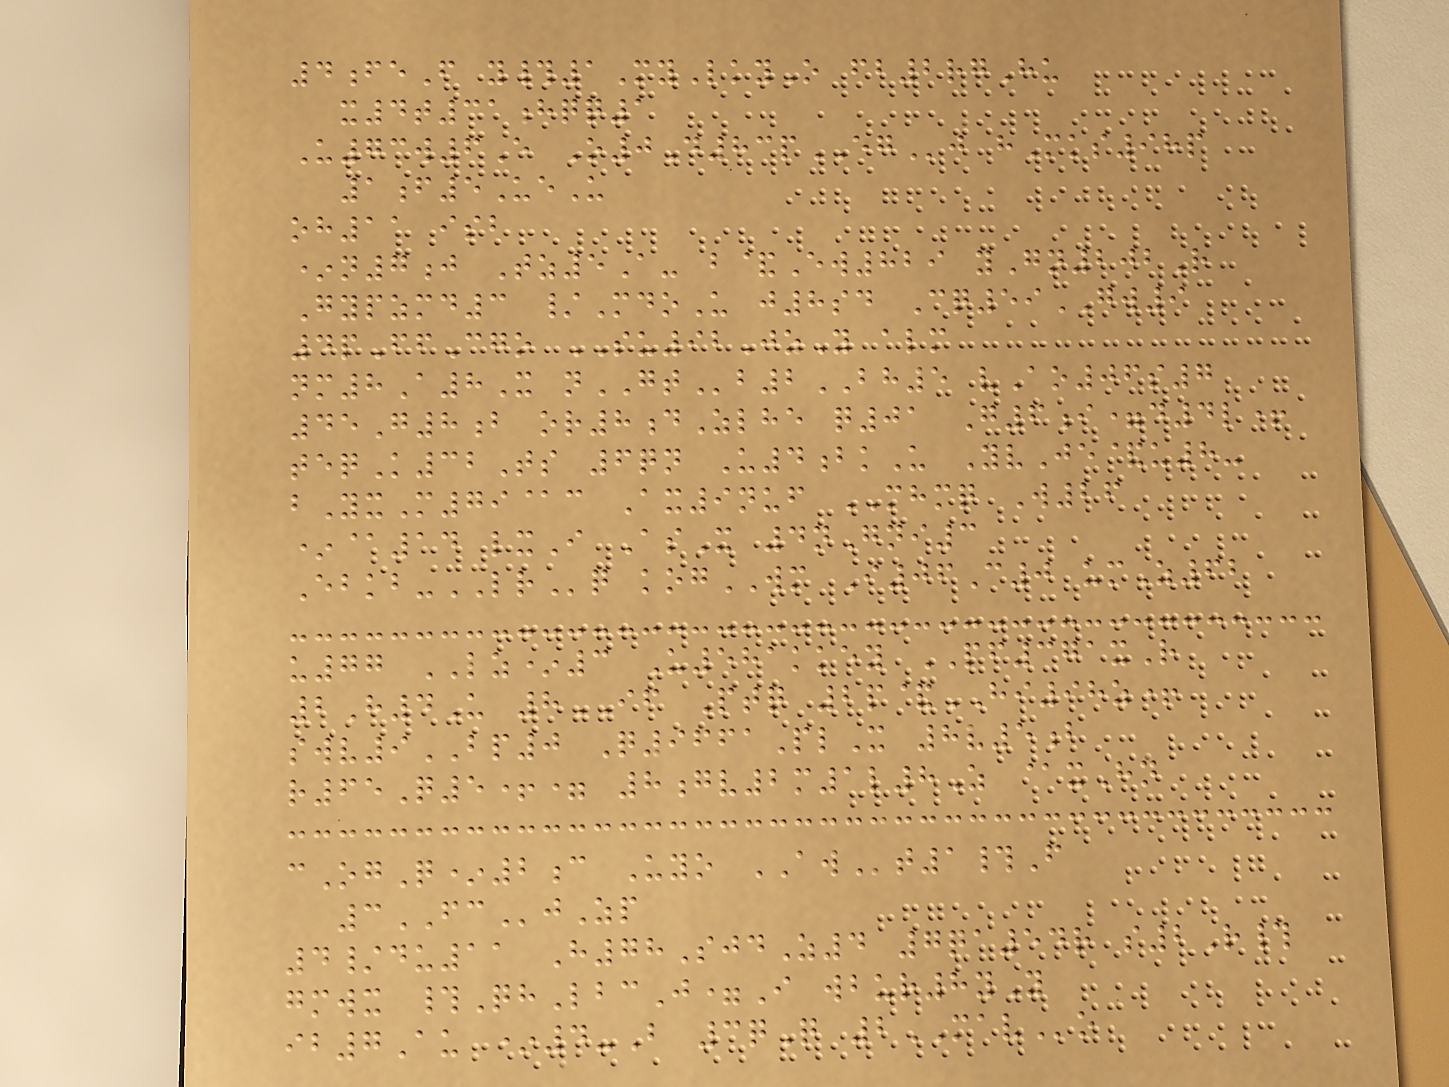4feF y#1MyLkyO fb2rgHu
x4t31hqq1
U73w6E O0D83pEGj hMks98p
1f5UeU
oh11 isb
*n7j Tz5A- b&Ew829 yGn202R
Gypzmd3 /MdoU j8sd Cq59GW9
4pFfCgo SU92JzY alm
nm8A8X nGTb2BH5 vAo06s7
45G8b or8dZlhe q01 G6i=d4l+
teqK32Ts 6qn U4bkU YvJe&u8-
bYxM79@c Ax9nuf MHMQ W26
*@14 lxI AsX 4nGni3
Ebkb-LRq kogWM I06C0 umZ62
u77 LZ*3 U581kkey PF371xR
2H4U 8IF Ptq 2p&HI98z+
swv9BP0 Q9661PlX 8v5b
r65Q5+= 8gv2m1l8Z @xHn
cOgQ*2c Uyo AWt1#F
3FCjZp
4/du11 H78SjdZ4 7qa54r s2R#
gmwx #QhLbcJ=I wbur8yY
ib7Au *4-B 3qQ 2MAVo
